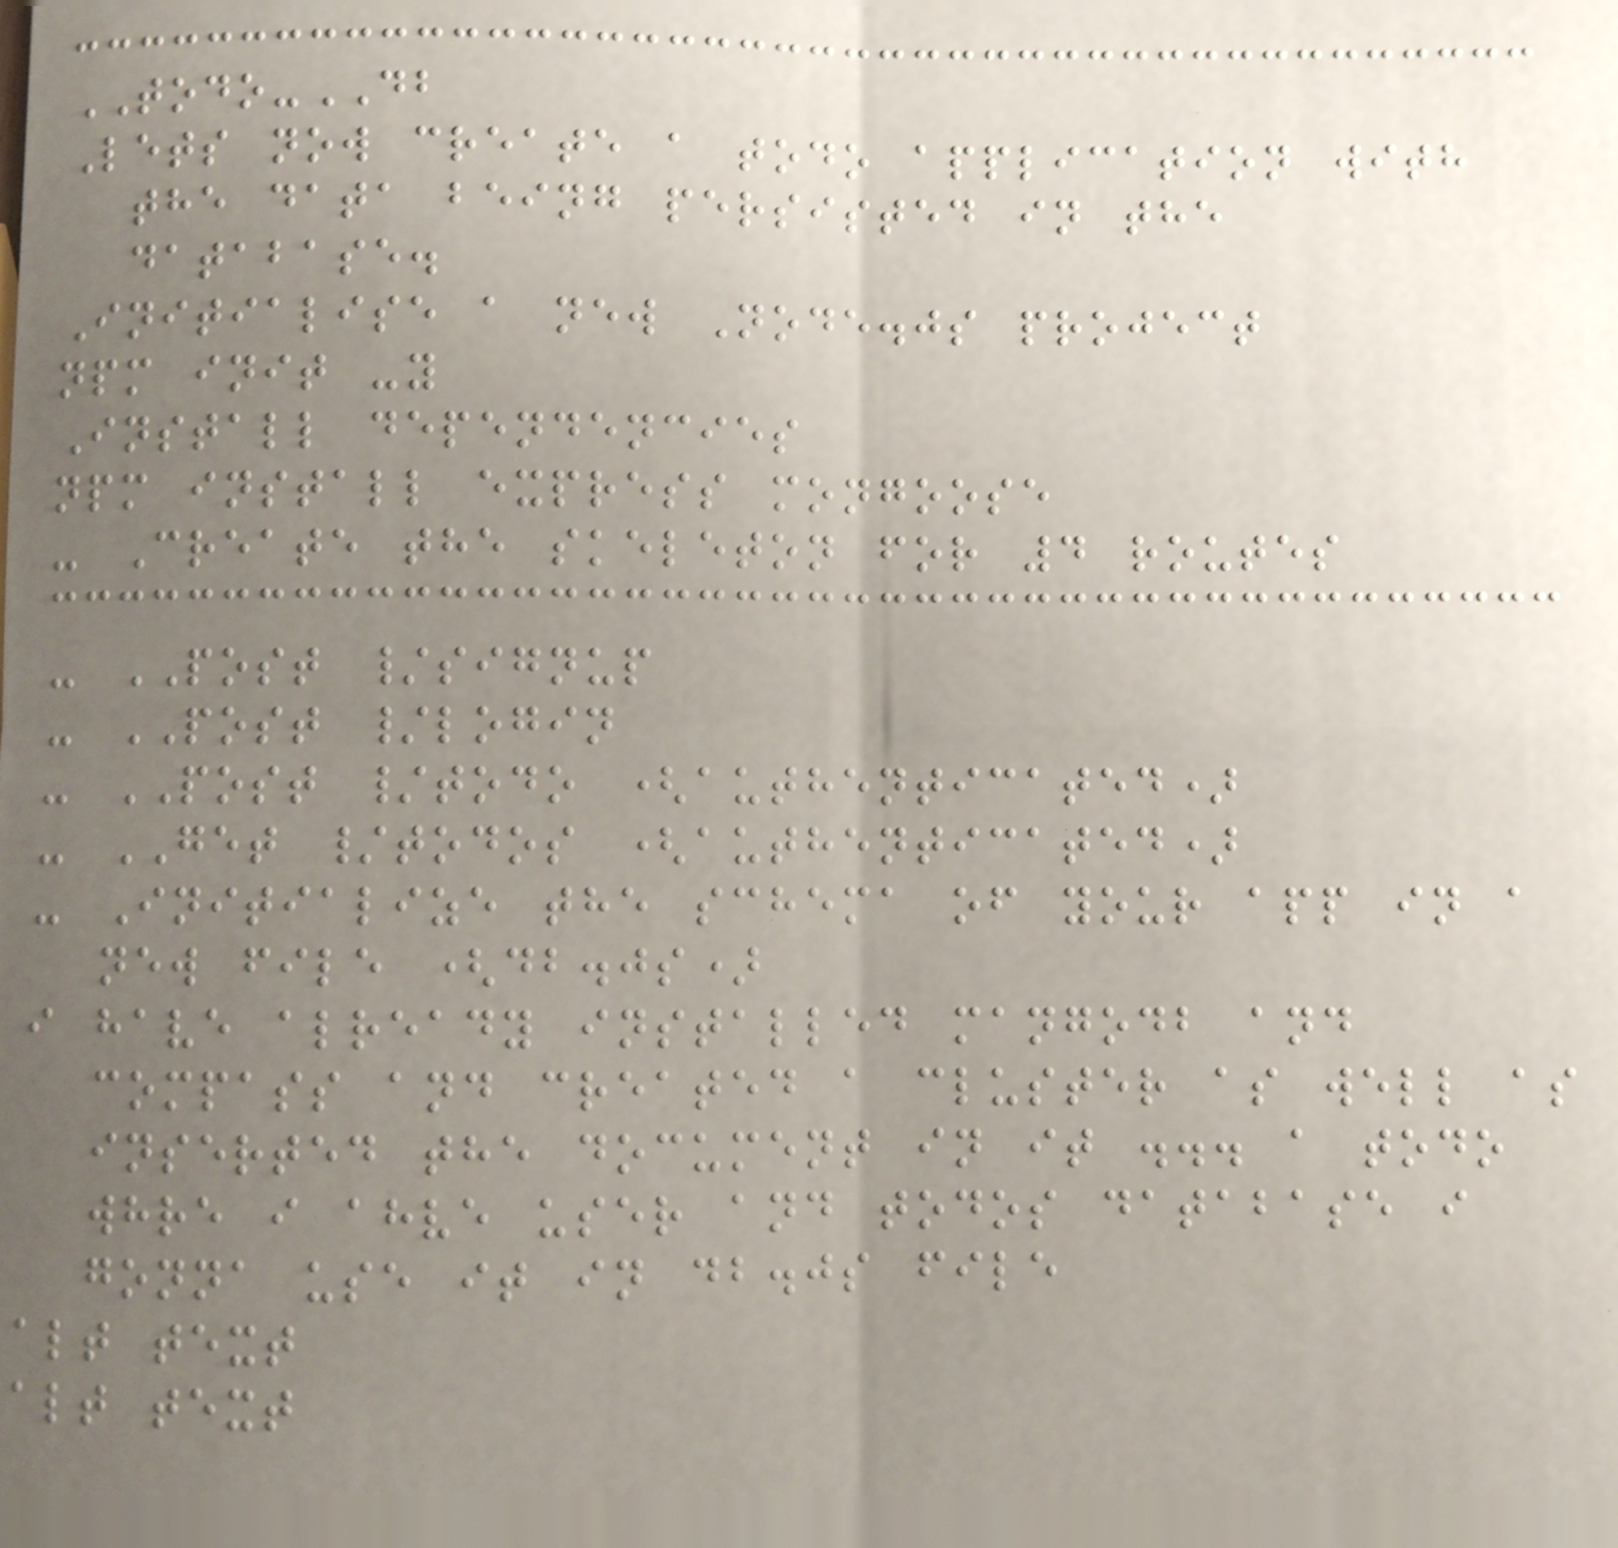TODO-DB
Lets now create a todo application with
the data being persisted in the
database.
Initialise a new Node.js project
npm init -y
Install dependencies
npm install express mongoose
- Create the skeleton for 4 routes
- POST /signup
- POST /login
- POST /todo (authenticated)
- GET /todos (authenticated)
- Initialize the schema of your app in a
new file (db.js)
i have already installed mangodb and
compass and created a cluster as well as
inserted the document in it ... a todo
whre i ahve user and todos database i
gonna use it in db.js file
alt text
alt text
